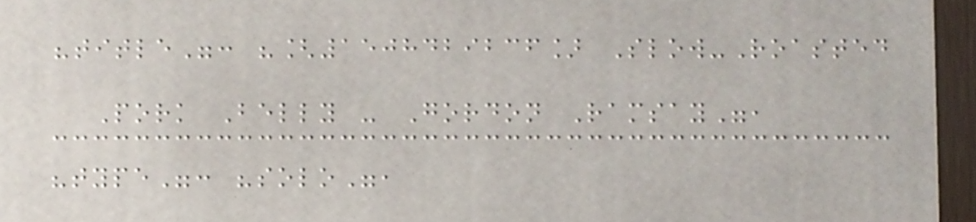"title": "[1508429236] Slow-Roasted
Pork Belly - Gordon Ramsay",
"type": "solo",
